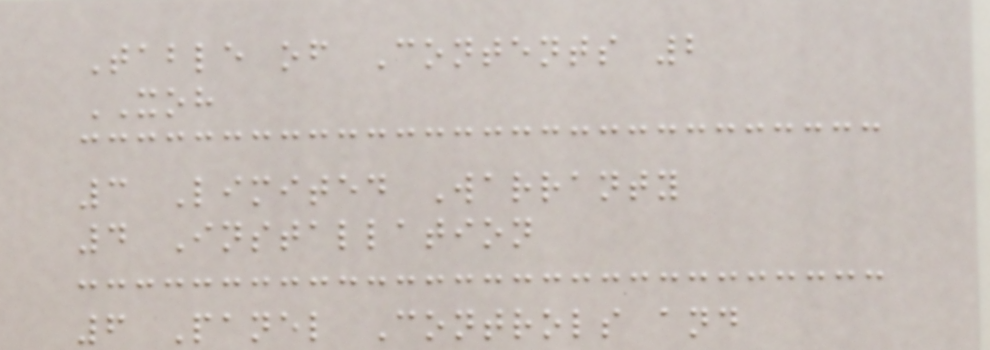Table of Contents 2
XOH
3 Limited Warranty
4 Installation
6 Panel Controls and
